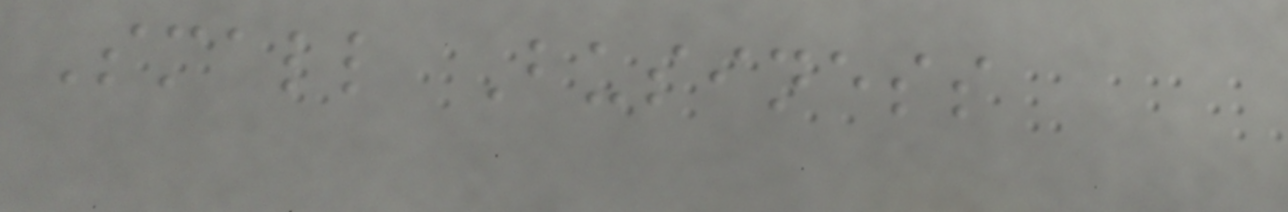Small Business
